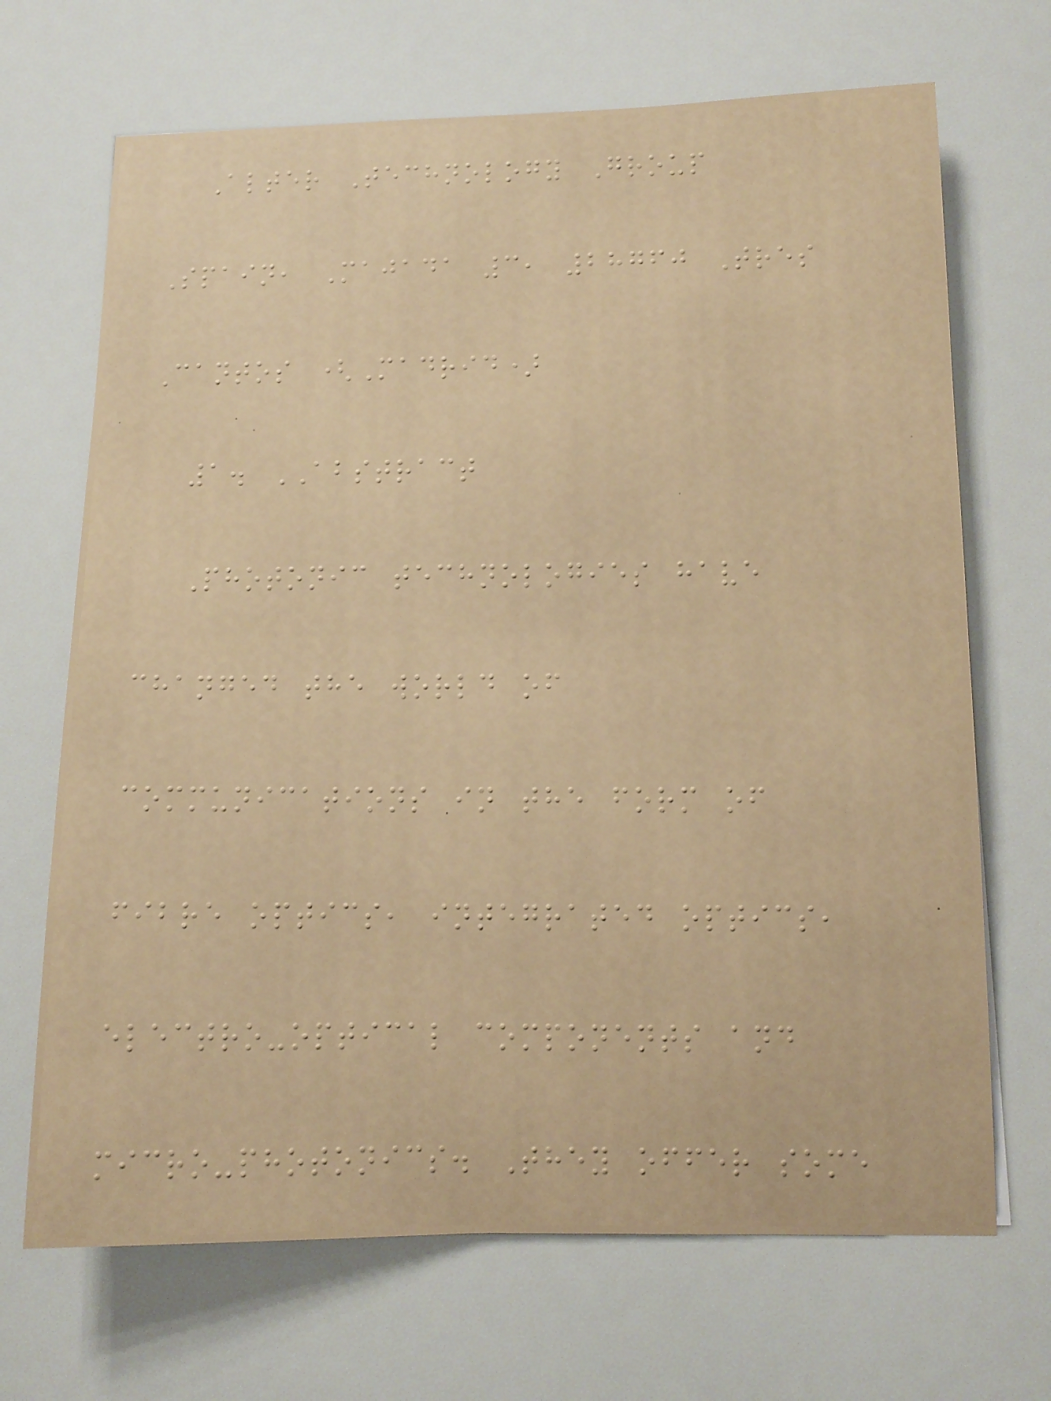Alter Technology Group
Spain, Majada 3, 28760 Tres
Cantos (Madrid)
1. ABSTRACT
Photonic technologies have
changed the world of
communications in the form of
fibre optics, integrated optics,
electro-optical components and
micro-photonics. They offer some
